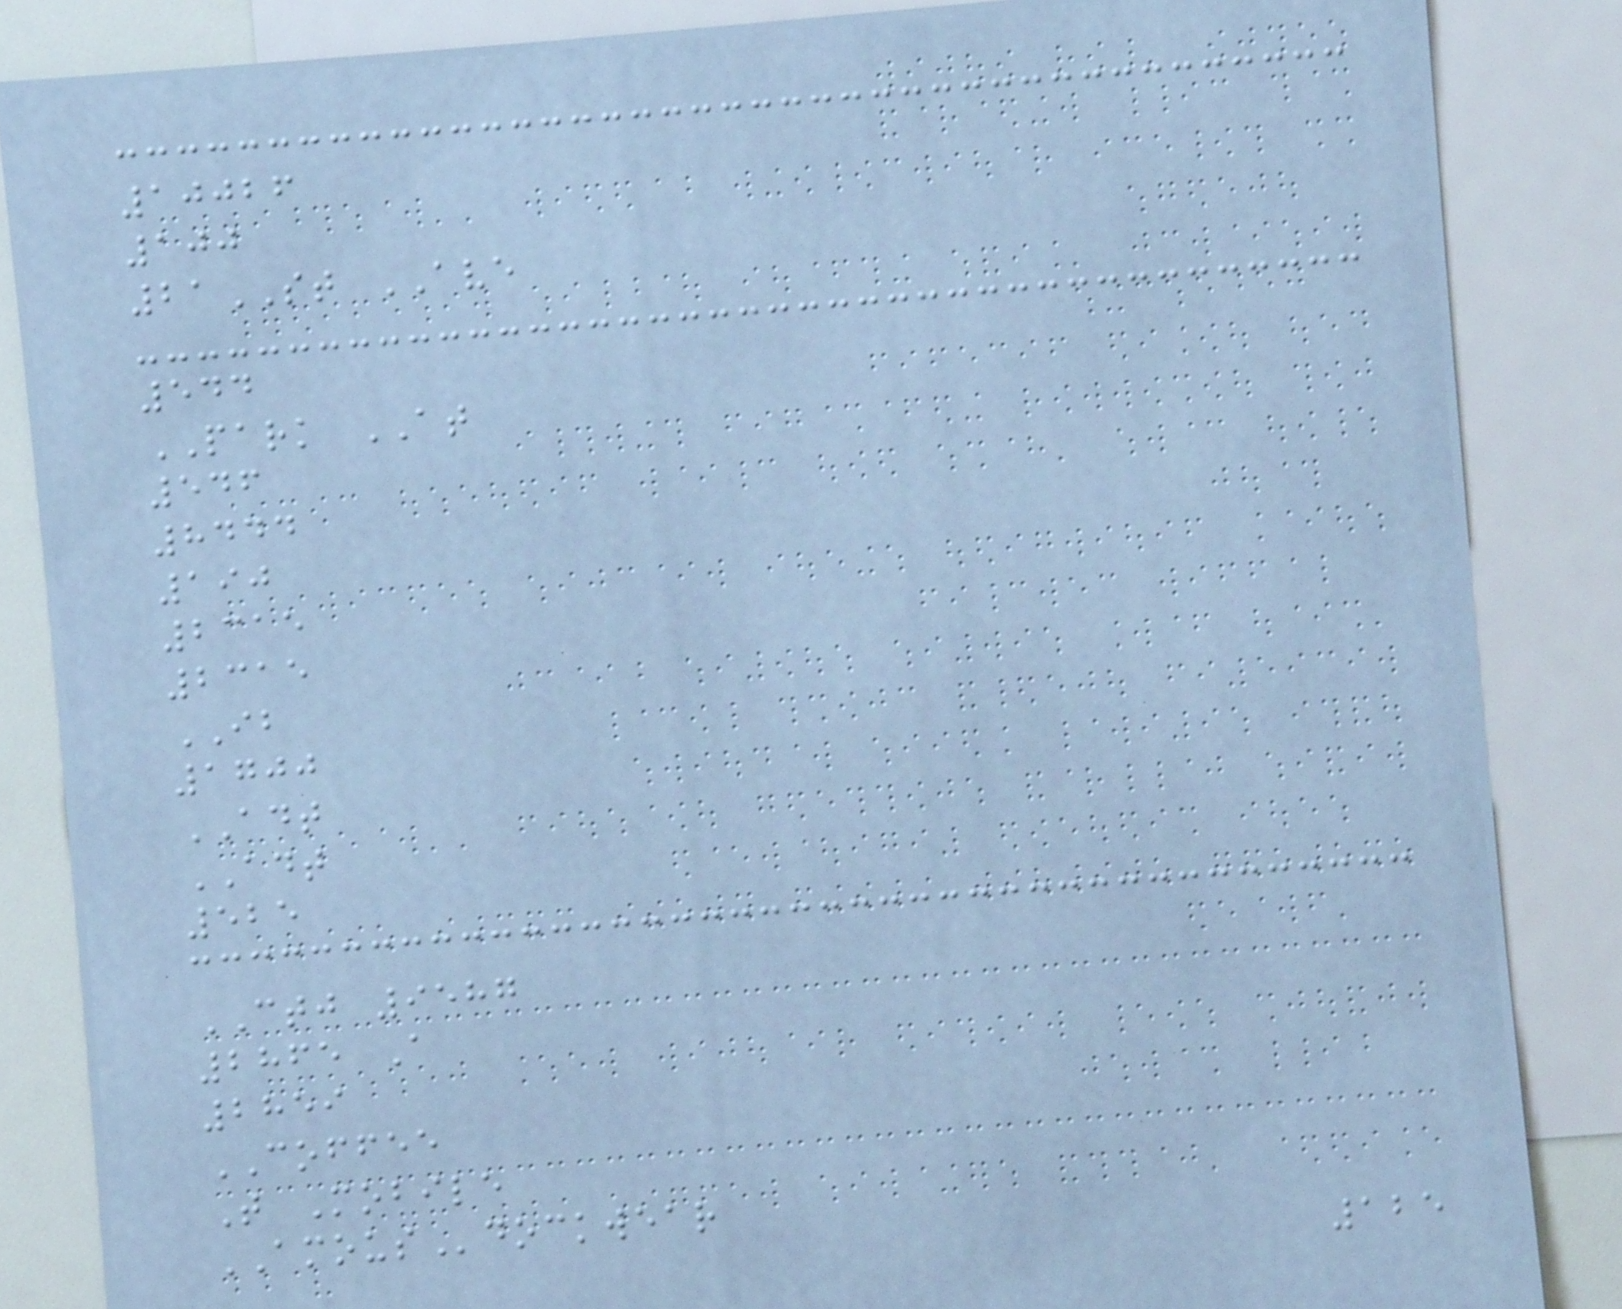10026
100
21ST AVE
544
PARK AT
546
8444
190
2315
2315
IB
1700
ADT
ADT
525
CTJ 9587
2865 A
2859
COFFEE
T Mobile
AMOUSdockwear
125
